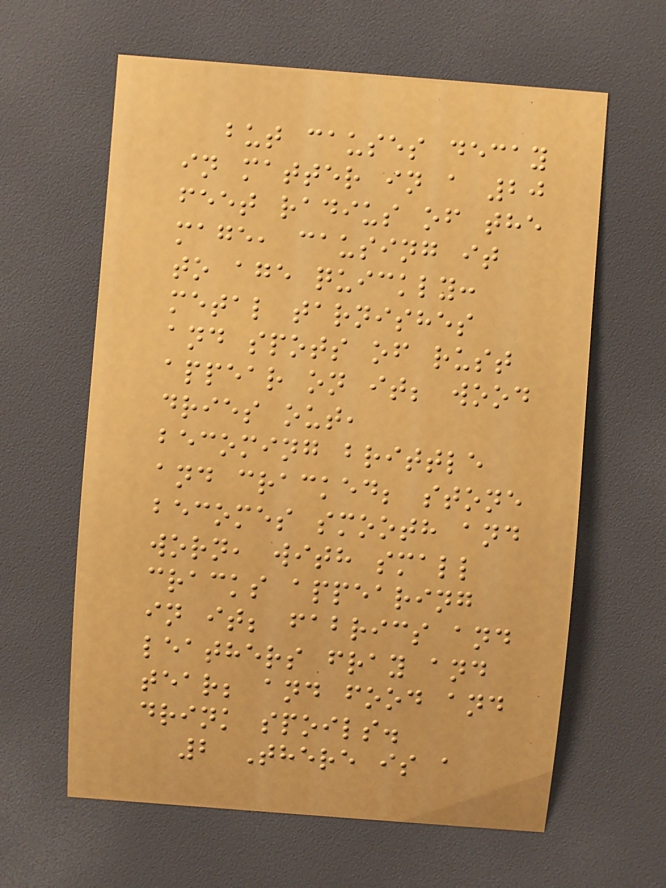but causes decay
in matter in a 20
feet radius of the
mage, causing it
to age quickly:
metal tarnishes
and spots of rust
appear on it; wood
dries out,
becoming brittle
and cracked; stone
becomes smooth and
worn, with small
cracks appearing
in it; fabrics and
leathers fray and
tear; and food and
drink spoils.
2 There is a
